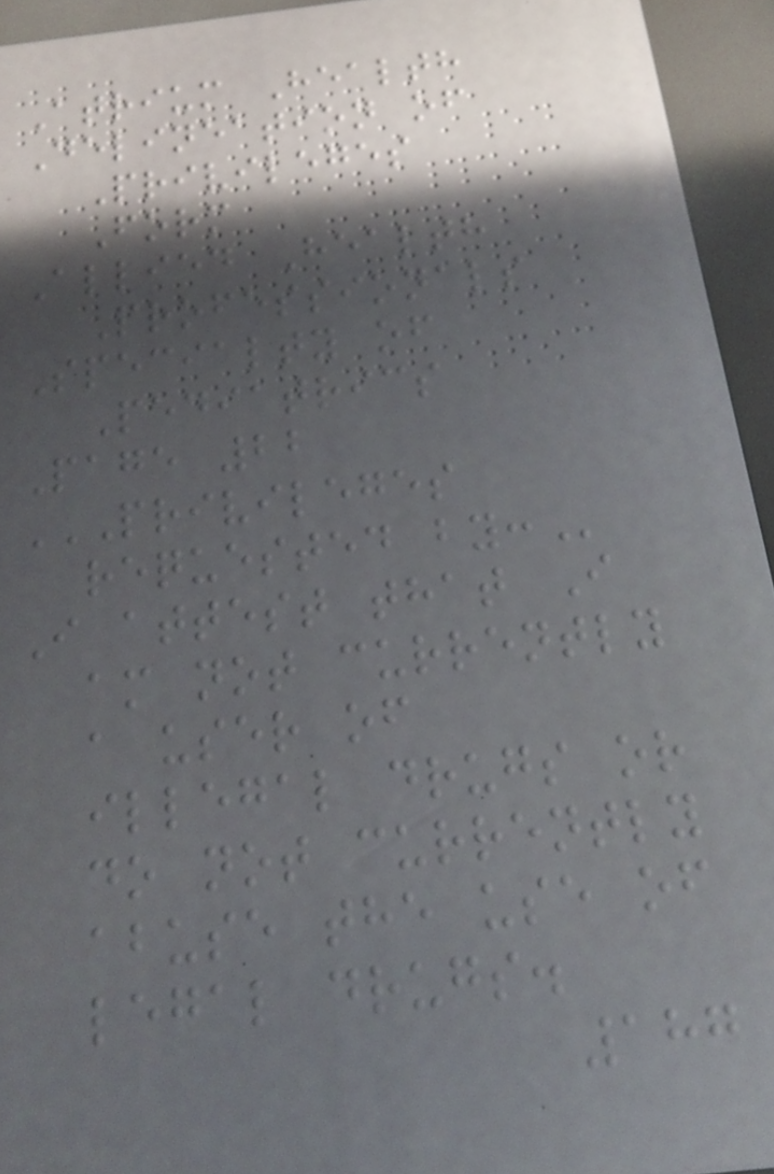Atrium Health
Delineation of
Privileges
Form
Allied Health
Professionals
Specialty of
Pediatrics
Page 22
PRIVILEGES
REQUESTED BY:
I attest that I
am not currently
a user of
illegal drugs or
do not currently
abuse the use of
legal drugs.
187
